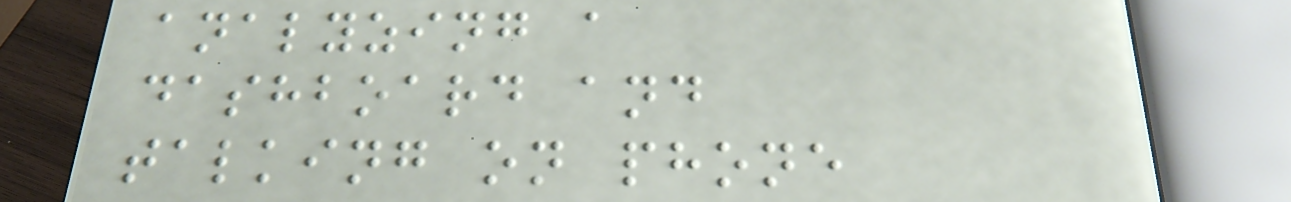analyzing a
dashboard and
talking on phone
